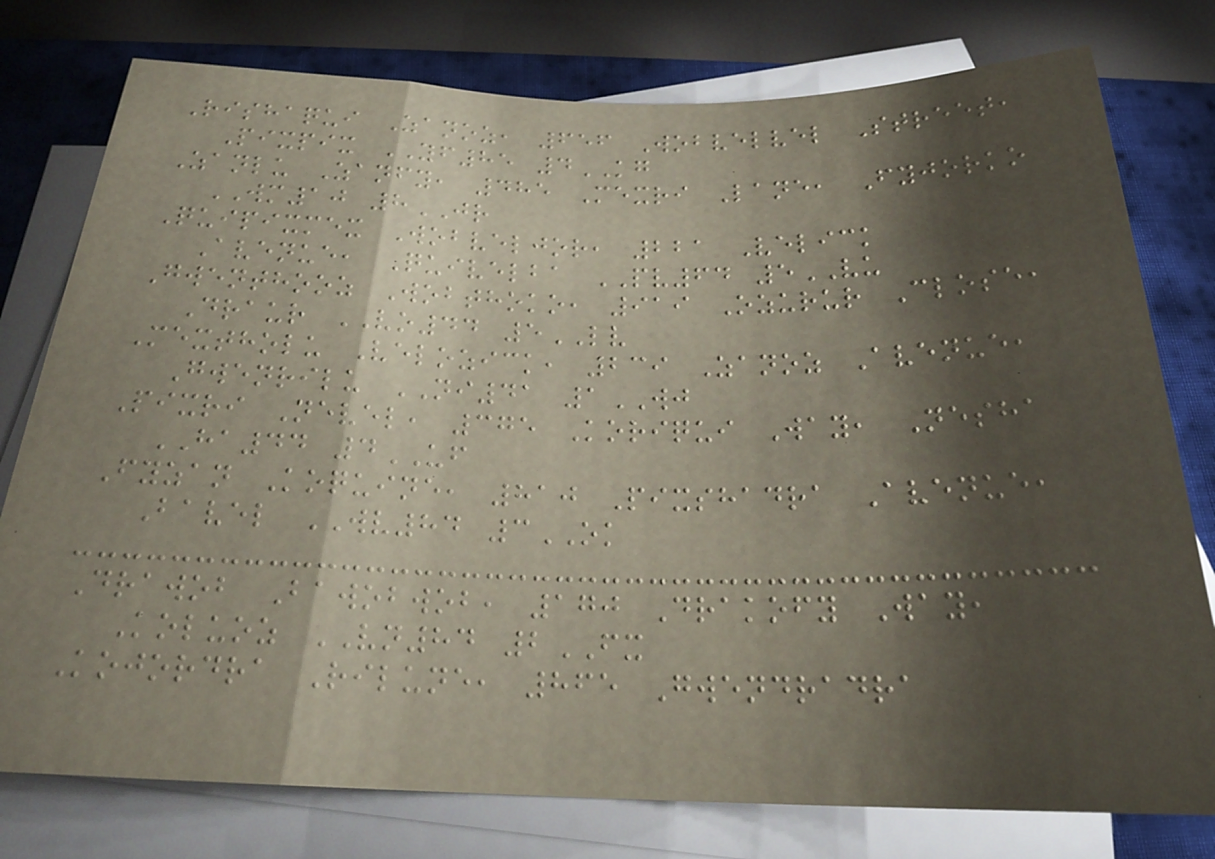Rishaqui Zanoz, 656 Wobvelvel Street,
Pixpix YF85 4KG
Zanlu Zanfy, 485 Mexri Lane, Fyjorko
WM10 8JR
Quipixmex Wobveljor, 221 Velick
Avenue, Quivelba PV64 5VU
Gwenthooz Wobthoko, 919 Ozurur Close,
Draur VO44 5LV
Mextholu Velozick, 239 Zanoz Avenue,
Gwenrilu NI41 1WJ
Pixri Nevel, 375 Koriqui Way, Nesha
HA44 4UF
Fyzan Koquine, 810 Pixshadra Avenue,
Bavel WV84 3OK
Drawob Bawobwob, 170 Drakofy Way,
Koluoz VN84 2FX
Kojordra Rilune, 865 Gwendradra
